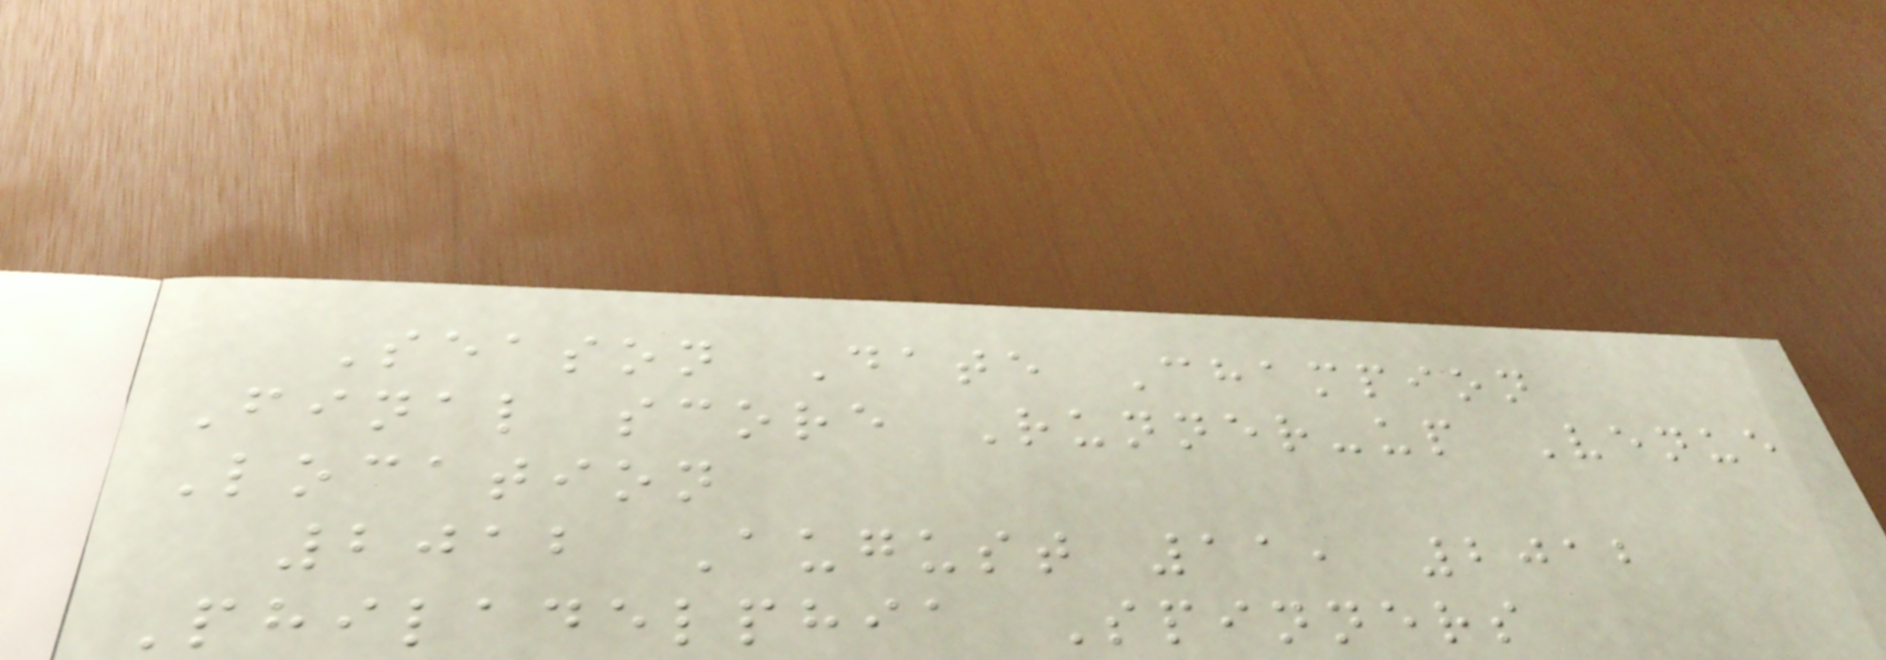Season Date Champion
Final score Runner-up Venue
Location
2012 August 11, 2012
Philadelphia Spinners
